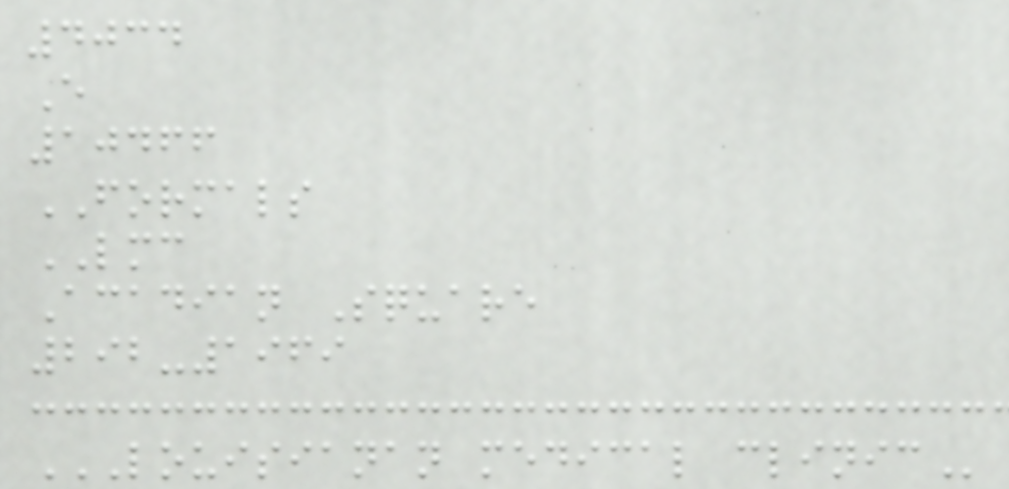4034
E
10466
FORMALS
LMC
Acadian Square
292-1969
LOUISIANAN MEDICAL CLINIC
